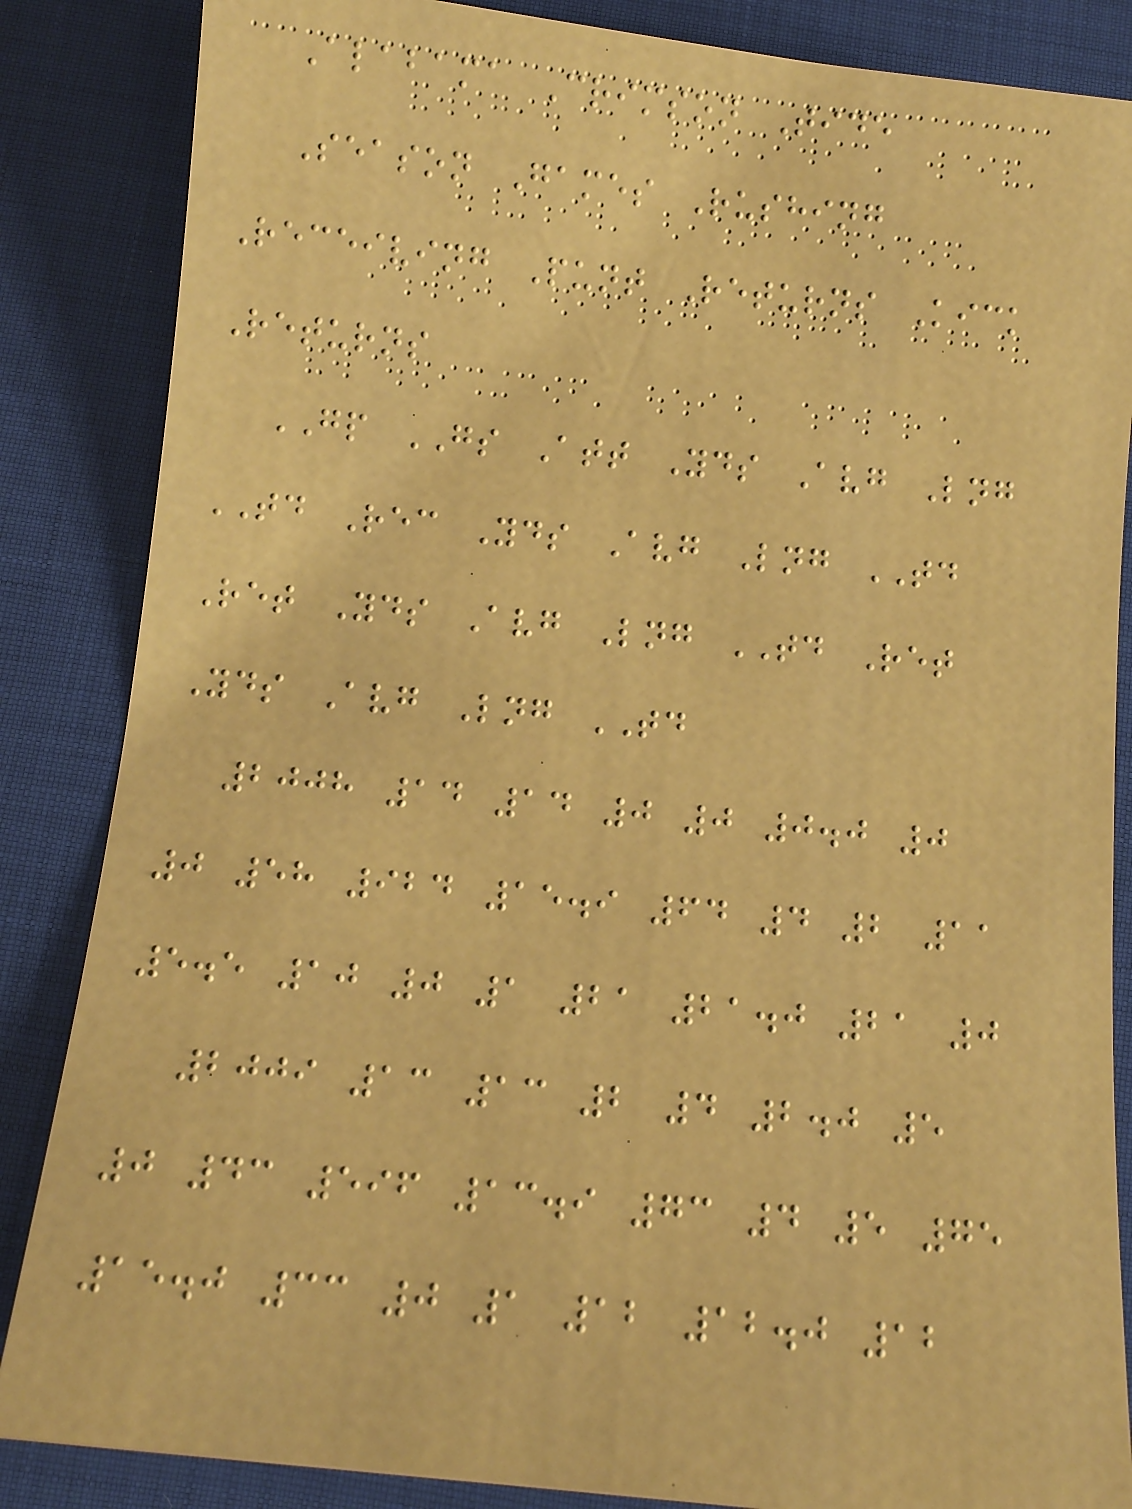Alabama Crimson Tide
Season Games Rushing
Receiving Punt Returns Kick
Returns
GP GS Att Yds Avg Lng
TD Rec Yds Avg Lng TD
Ret Yds Avg Lng TD Ret
Yds Avg Lng TD
2008 14 14 0 0 0.0 0
0 58 924 15.9 64 4 2 11
5.5 10 0 1 21 21.0 21 0
2009 13 13 2 4 2.0 5
0 43 596 13.9 73 4 5 75
15.0 33 0 1 12 12.0 12
